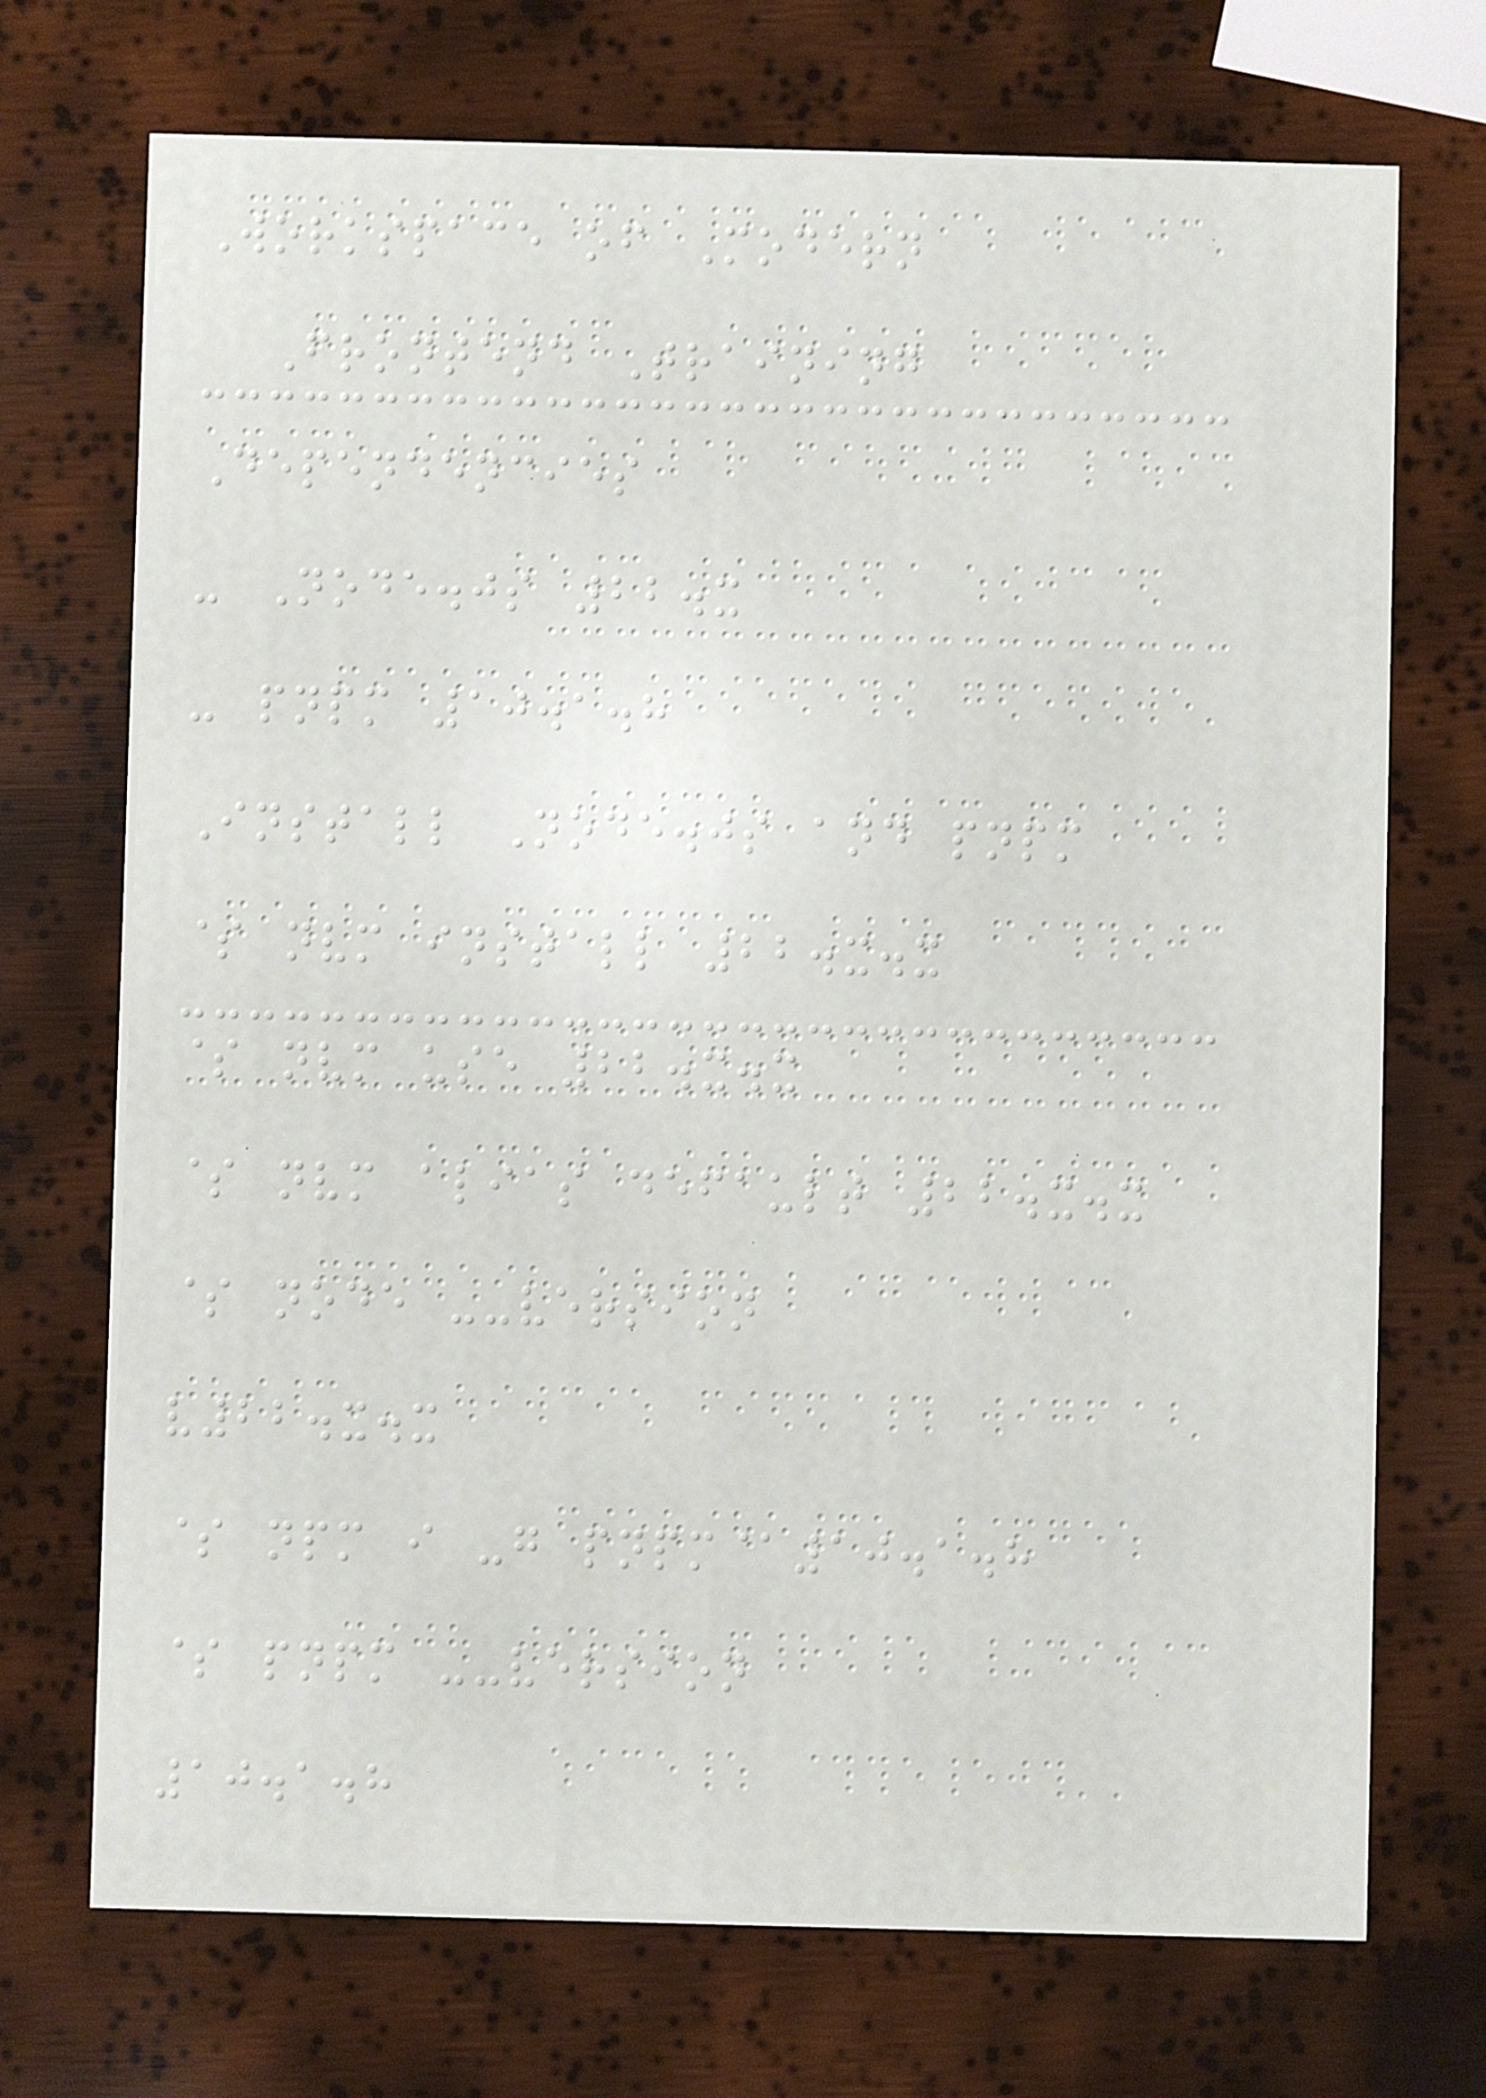Workspace of Modern
Frontend Training
Dependencies
- Node.js 22.x
- pnpm 10.1.8
Install Node.js and pnpm
$ nvm install 22.x.x
$ nvm use 22.x.x
$ nvm alias default 22.x.x
$ node --version
v22.x.x
$ npm i -g pnpm@10.1.8
$ pnpm --version
10.1.8
